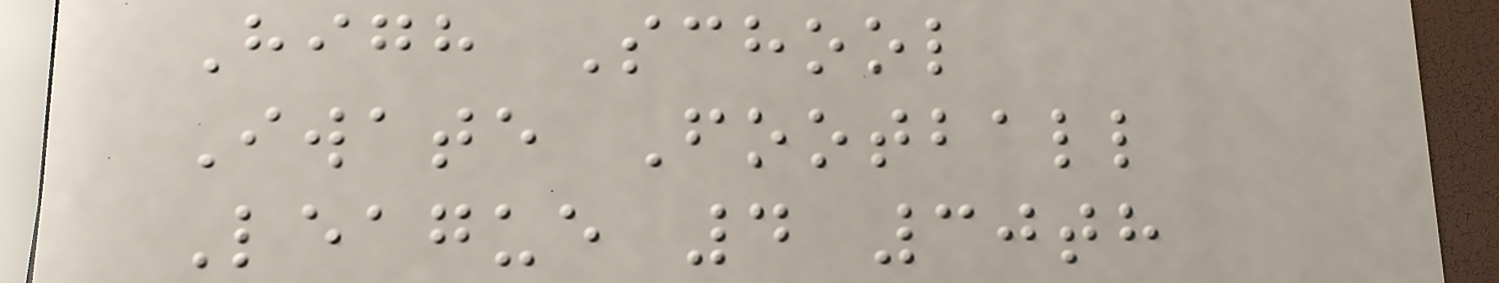High School
Iwate Football
League 4 30th
